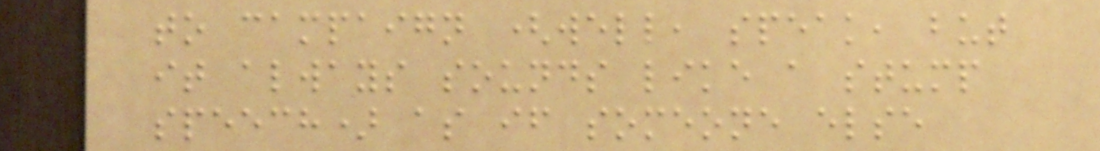to campaign (well, speak, but
it always sounds like a stump
speech) as if someone else
